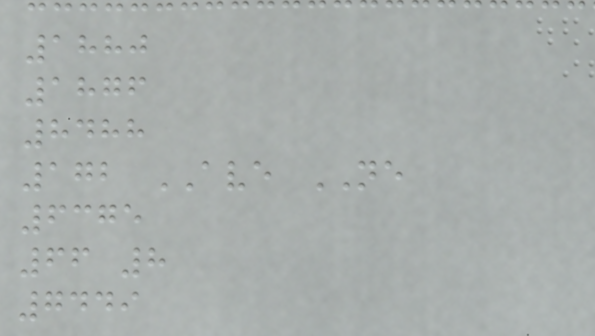1880
1876
8488
172 AVE NE
6375
66 8
7449
